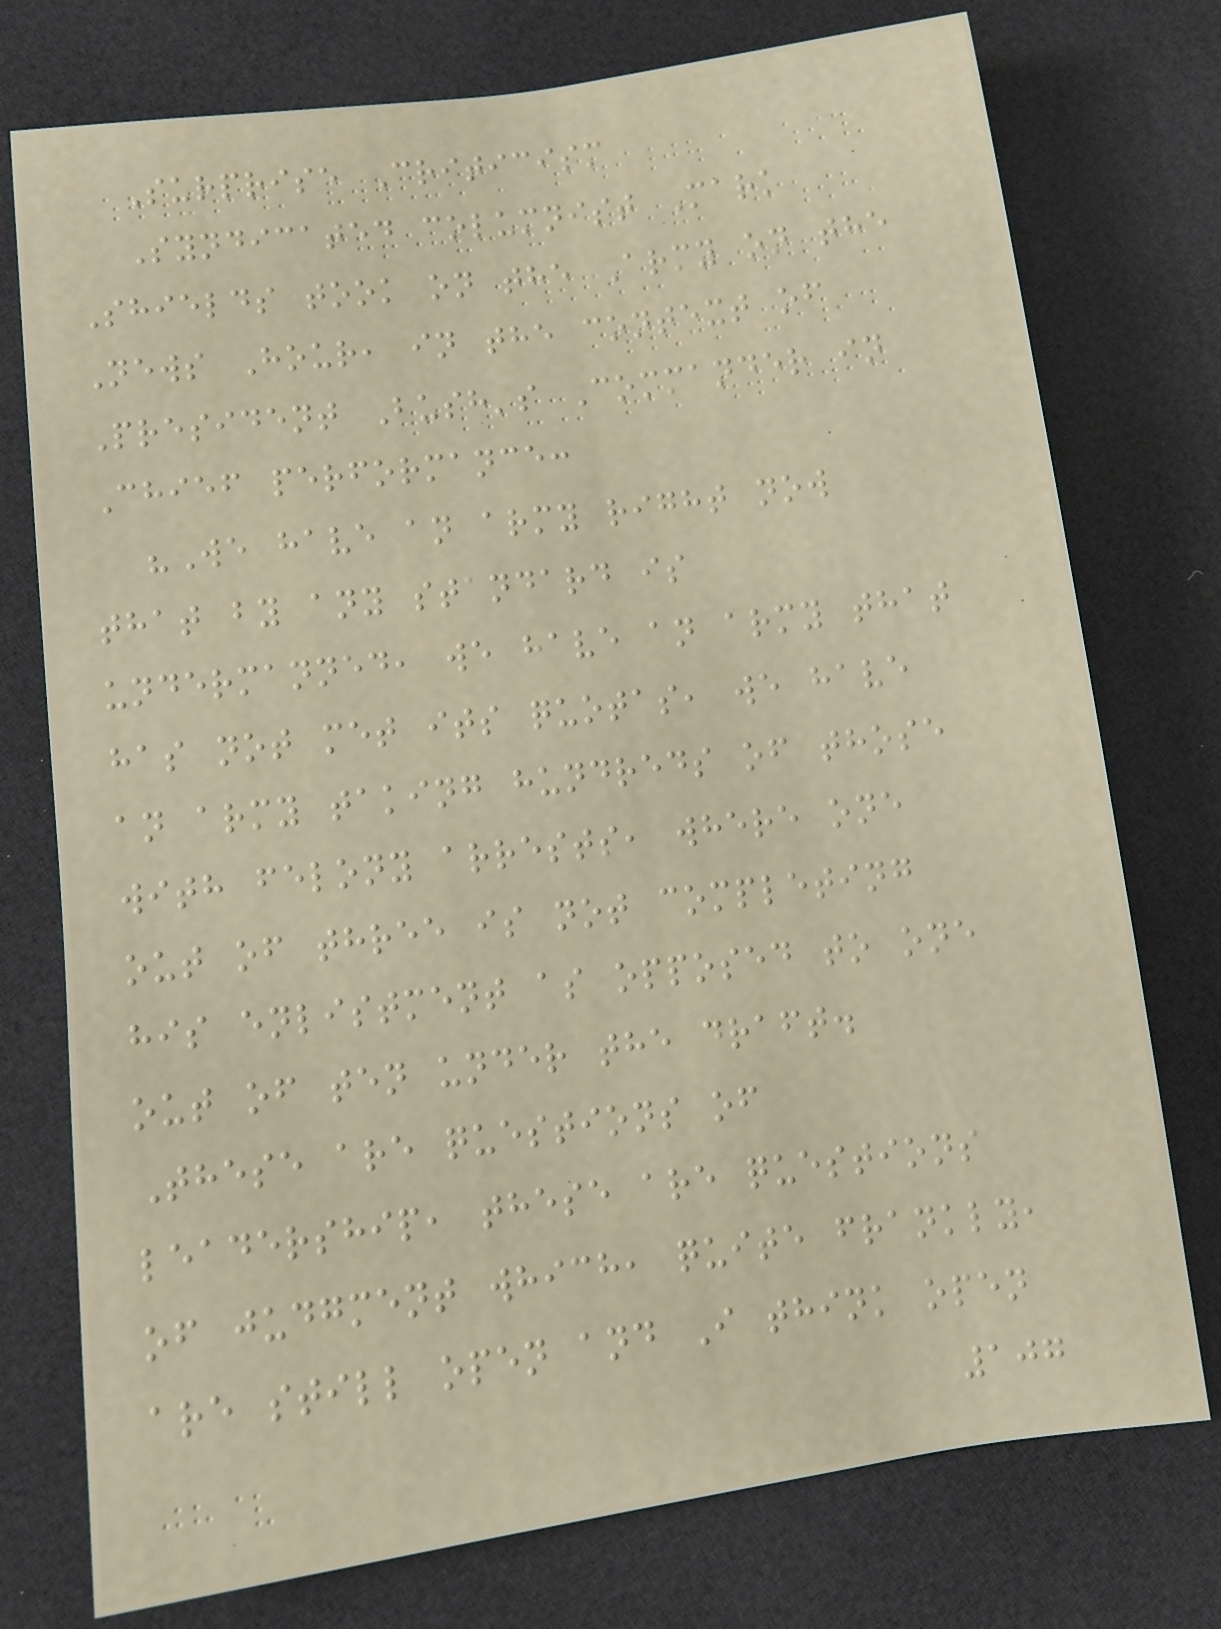Surprise Criticism
Syndicated columnist Mark
Shields took on the Army on the
News Hour, in the context of
President Bush's Commander in
Chief performance:
"We have an army right now
that by any standard is
undermanned, we have an army that
has not met its quotas, we have
an army taking hundreds of those
with felony arrests, where one
out of three is not completing
his enlistment as opposed to one
out of ten under the draft.
These are questions of
leadership, these are questions
of judgment which, quite frankly,
are still open and I think open
107
